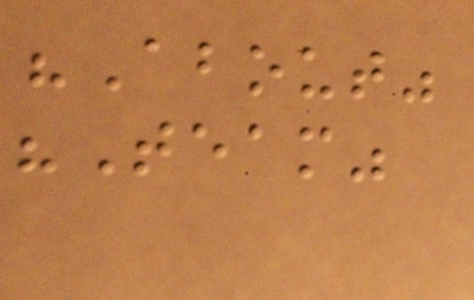"About"
"Team"
